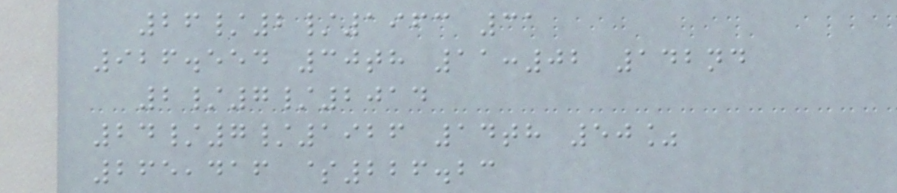26/2/1963 31
926.554 30th 11:02 142nd
2/7/2014
24/7/1926 14th 50%
265,416 $226.23
